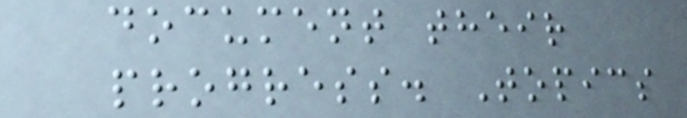document their
progress. Topics
